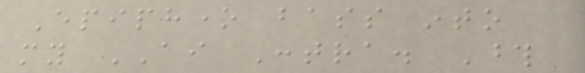Epiphone bass into
my AI Contra. Those
